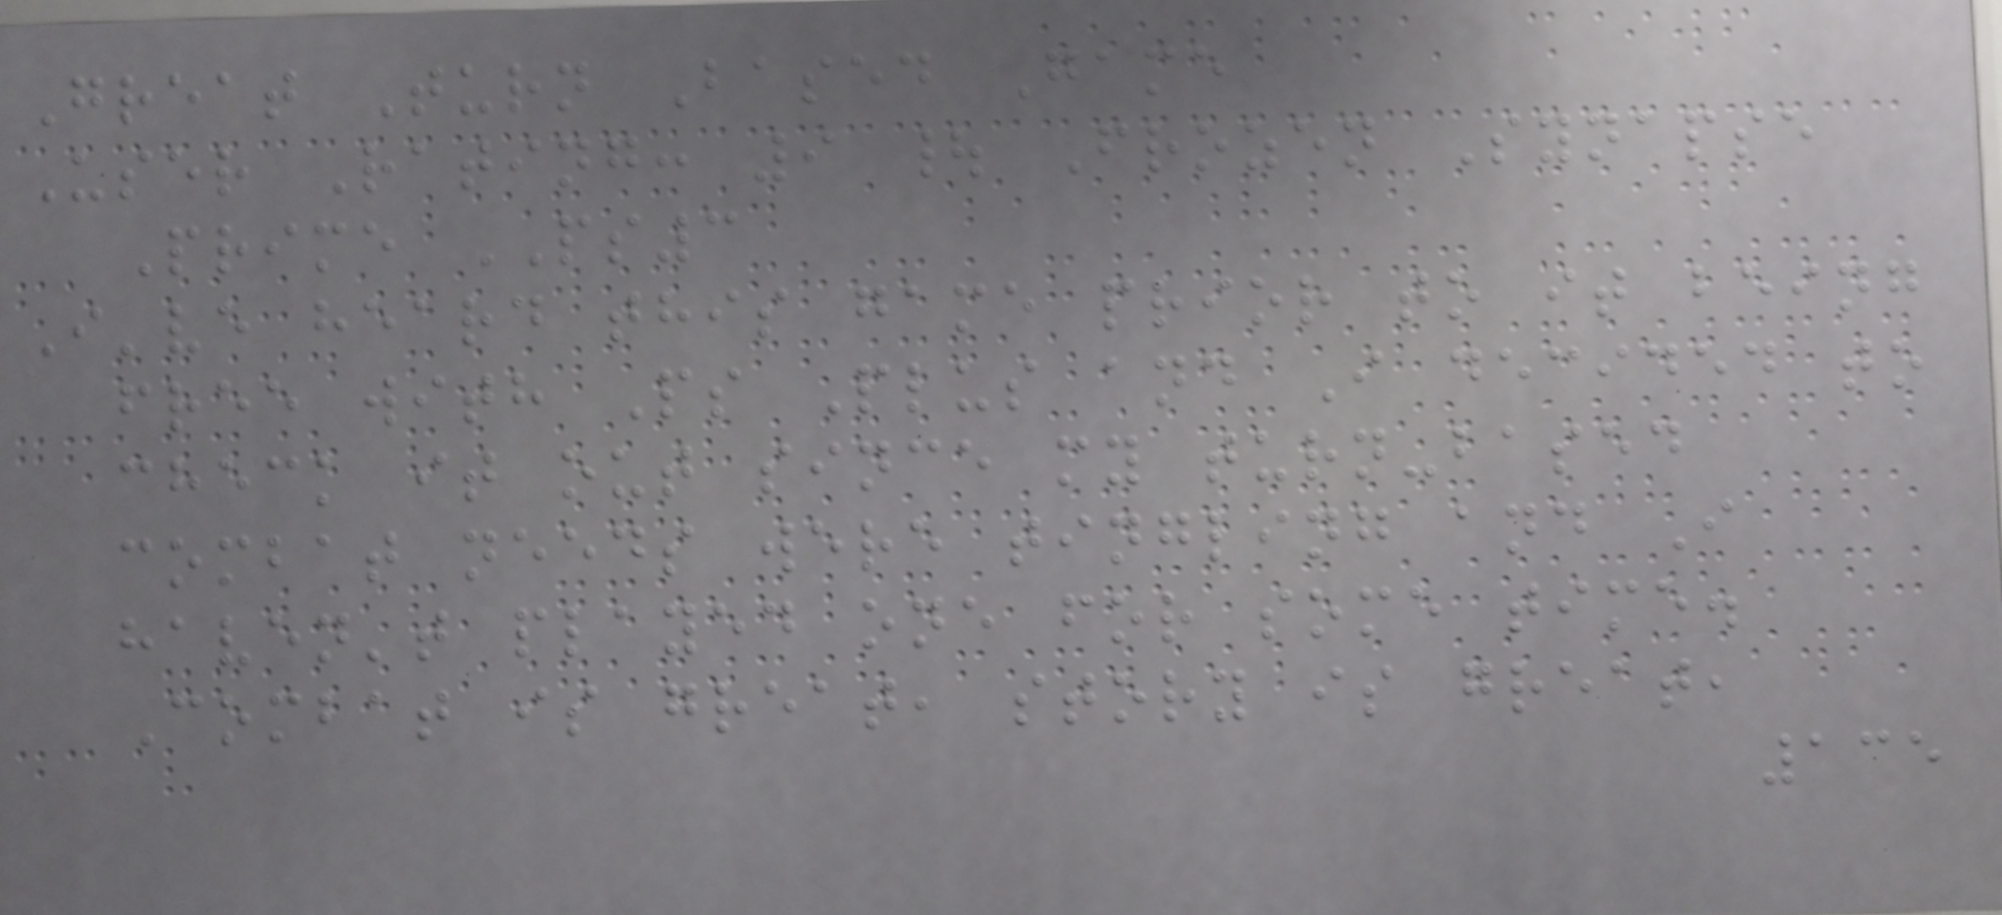Great Turn Based Game
User Rating: 9 | Frozen Synapse
Prime PS3
I've heard this game prior to it being
free with Ps Plus and I decided to
check it out since my turn-based
combat needs were tingling and I
haven't played one for some time.
Combat is great, story is great,
135
